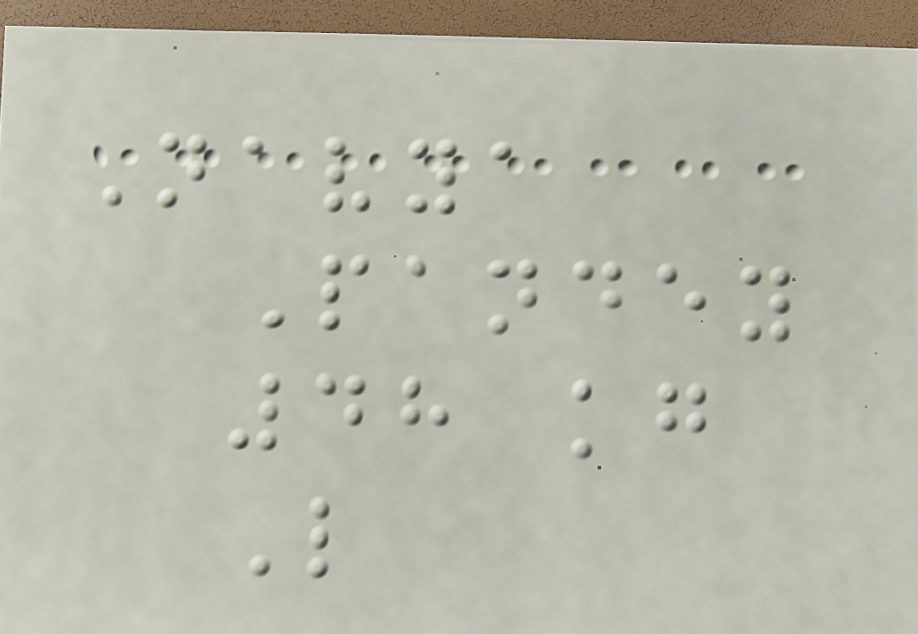Navya
Pandey
48 kg
L
